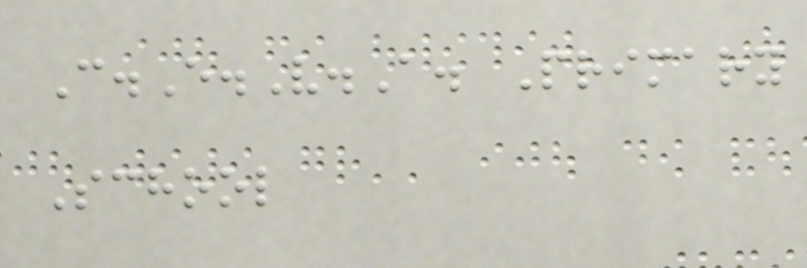C.E.V.A. Primary
School
